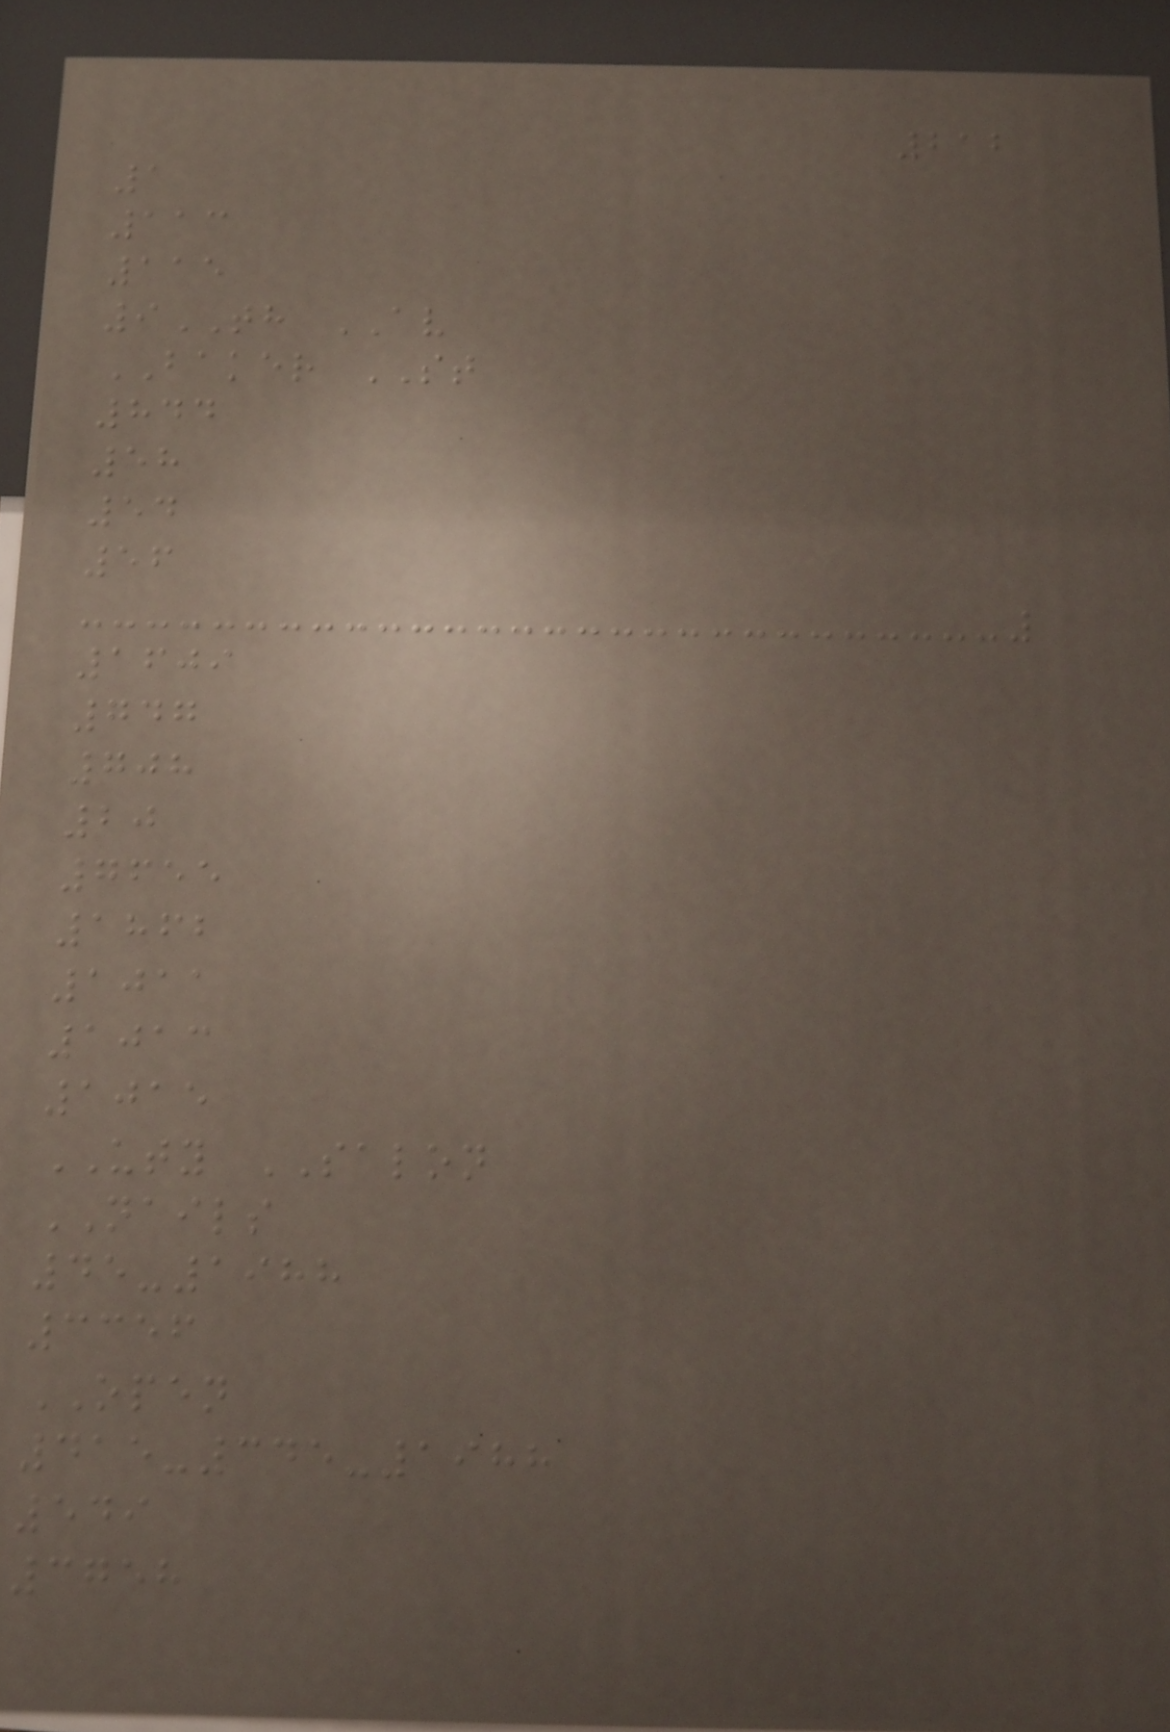212
1
113
115
9TH AV
BAKER ST
844
58
54
56
1609
747
708
20
7655
1862
1011
1013
1015
UTY SALON
NAILS
45-1988
3356
OPEN
415-345-1988
549
3758
